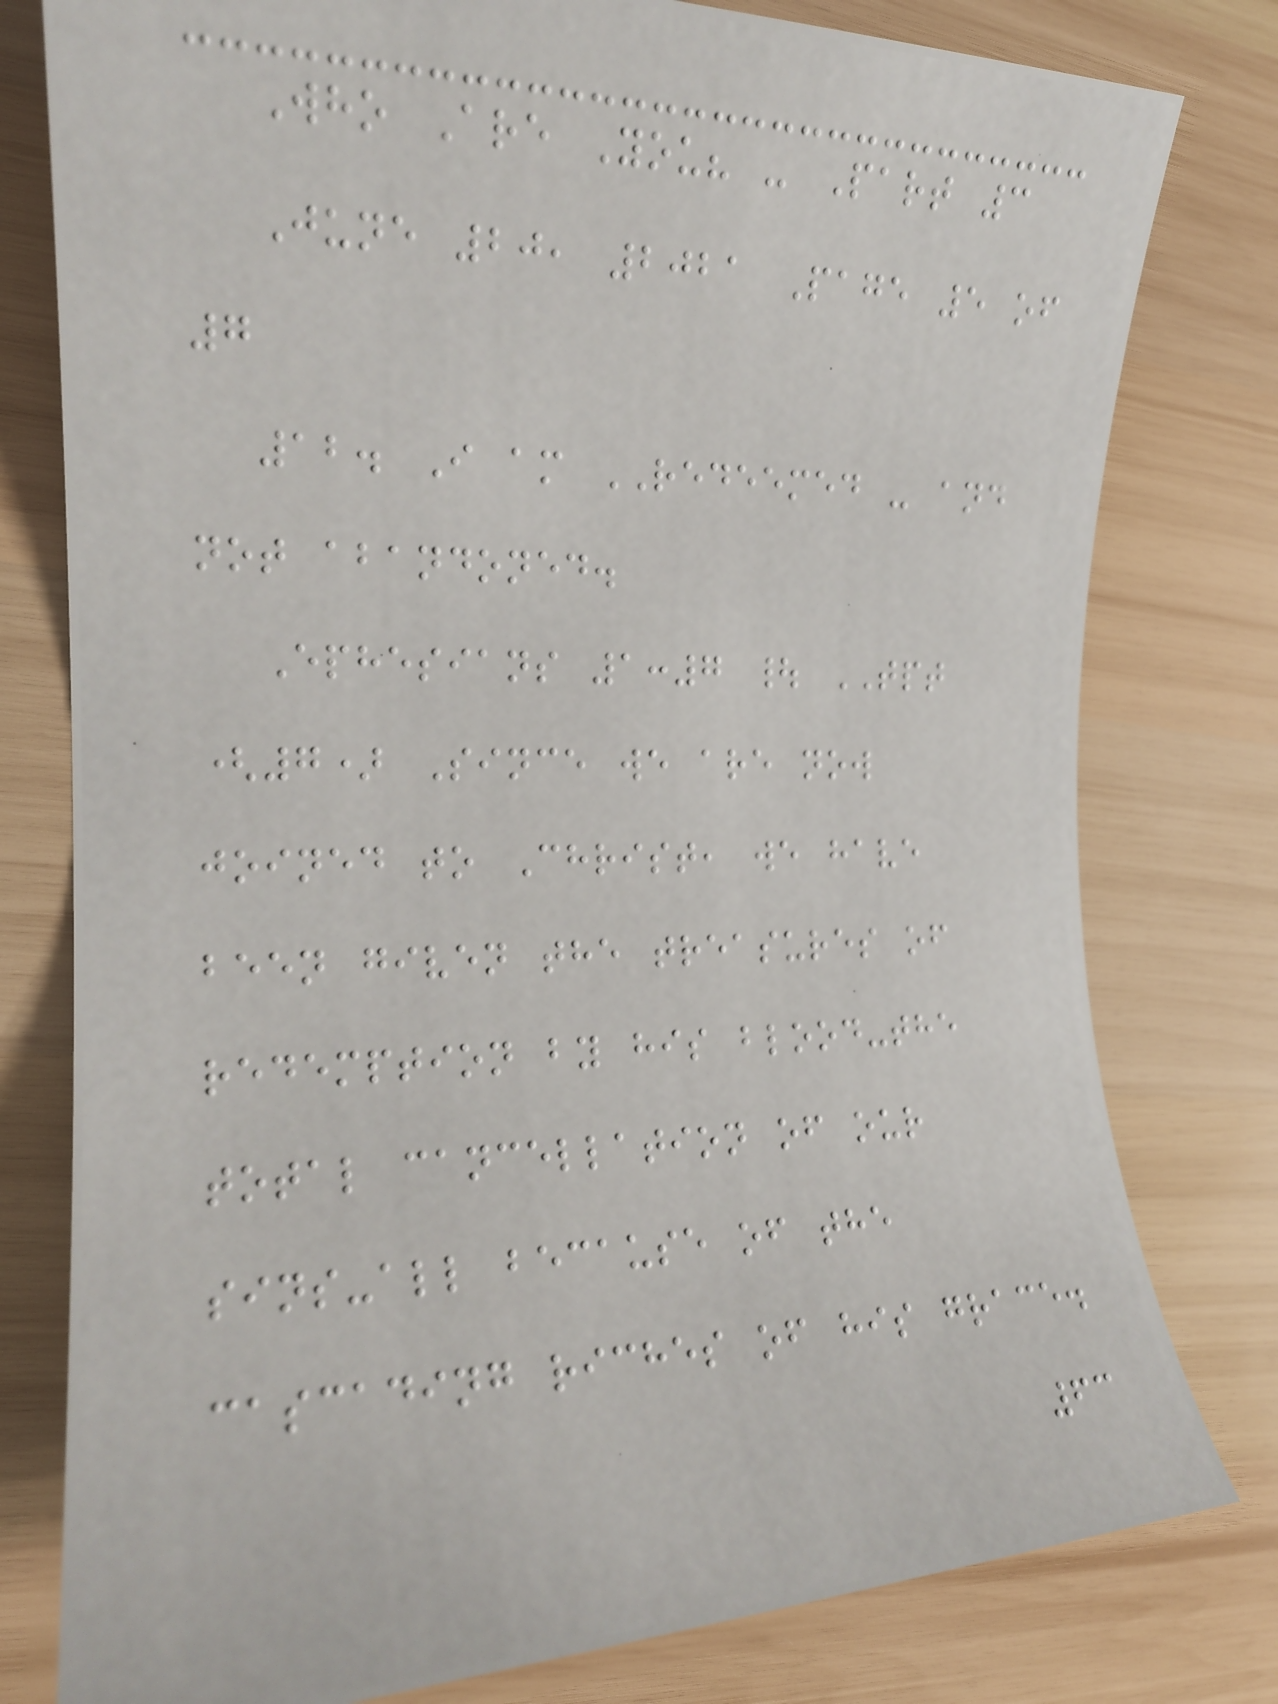Who Are You? - Part 3
June 20, 2021 Page 5 of
7
12. I am REDEEMED - and
not abandoned.
Ephesians 1:7 | TPT
(7) Since we are now
joined to Christ, we have
been given the treasures of
redemption by his blood-the
total cancellation of our
sins-all because of the
cascading riches of his grace.
63
